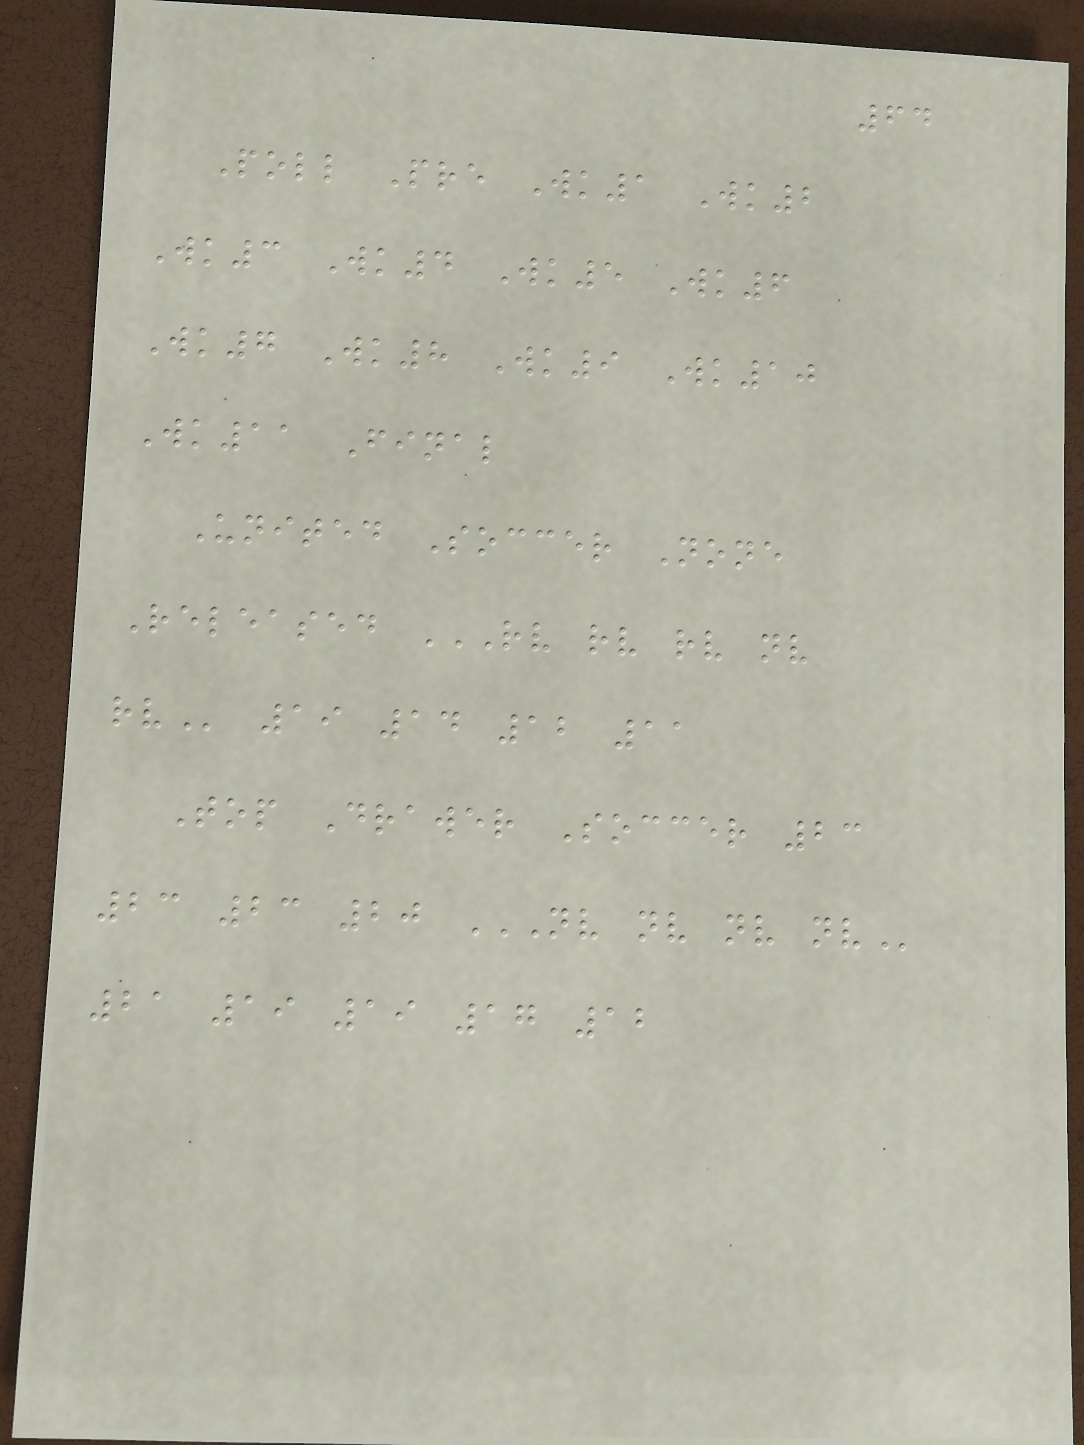64
Poll Pre Wk1 Wk2
Wk3 Wk4 Wk5 Wk6
Wk7 Wk8 Wk9 Wk10
Wk11 Final
United Soccer None
Released RV RV RV NV
RV 19 14 12 11
Top Drawer Soccer 23
23 23 20 NV NV NV NV
21 19 19 17 12
